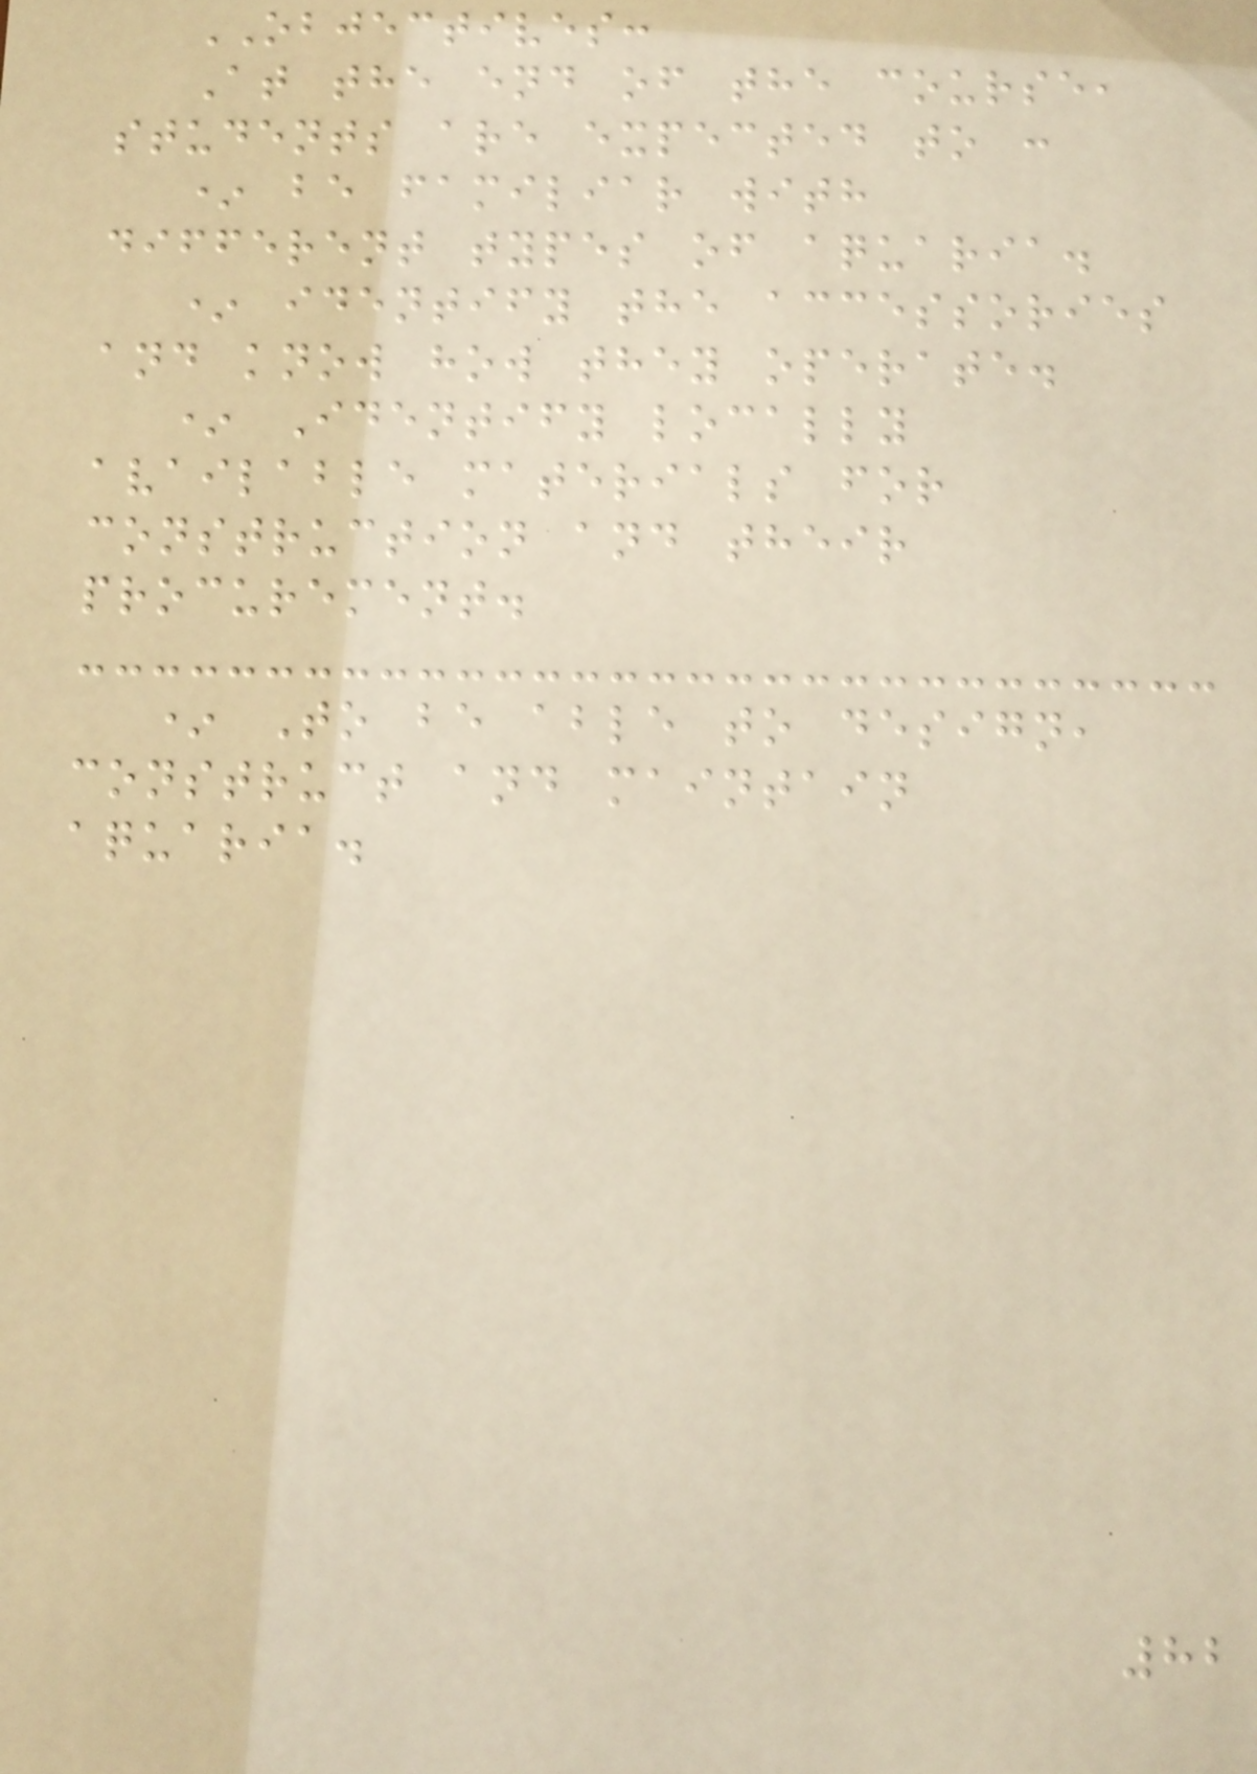OBJECTIVES:
At the end of the course,
students are expected to :
* be familiar with
different types of aquaria.
* identify the accessories
and know how they operate.
* Identify locally
available materials for
construction and their
procurement.
* To be able to design,
construct and maintain
aquaria.
82
